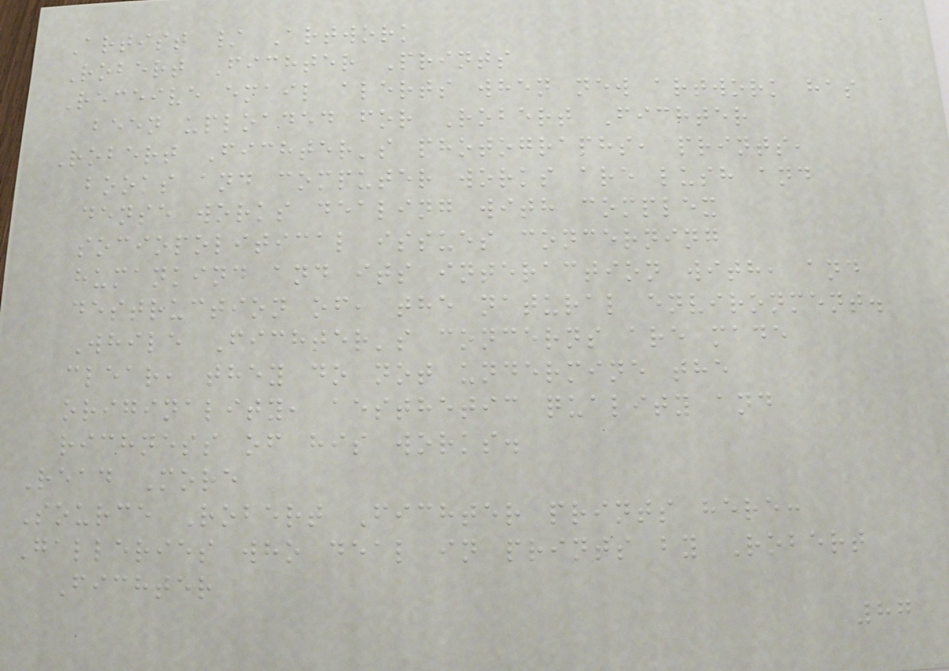Artist / Artwork
Robert Fichter Prints
Receive email alerts when new artwork has
been uploaded for Robert Fichter
Robert Fichter's photographs, prints,
books and computer works are lush and
dense works dealing with complex
sociopolitical issues concerning
humankind and its interaction with, and
destruction of, the natural environment.
While Fichter's concerns are made
clear, they do not undermine the
originality, aesthetic quality and
richness of his works.
Read More
Source Robert Fichter prints here:
Galleries who deal in prints by Robert
Fichter
87
